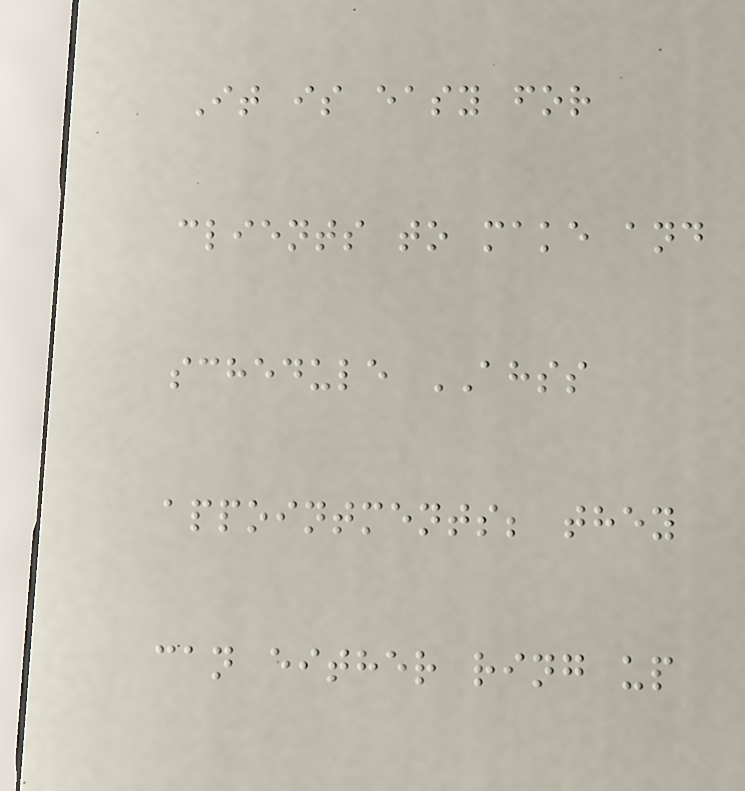It is easy for
clients to make and
schedule AHSS
appointments; they
can either ring up
